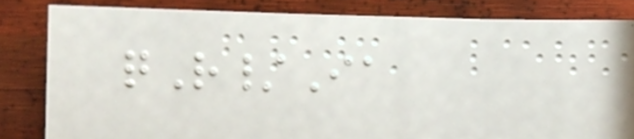qR/Ia
